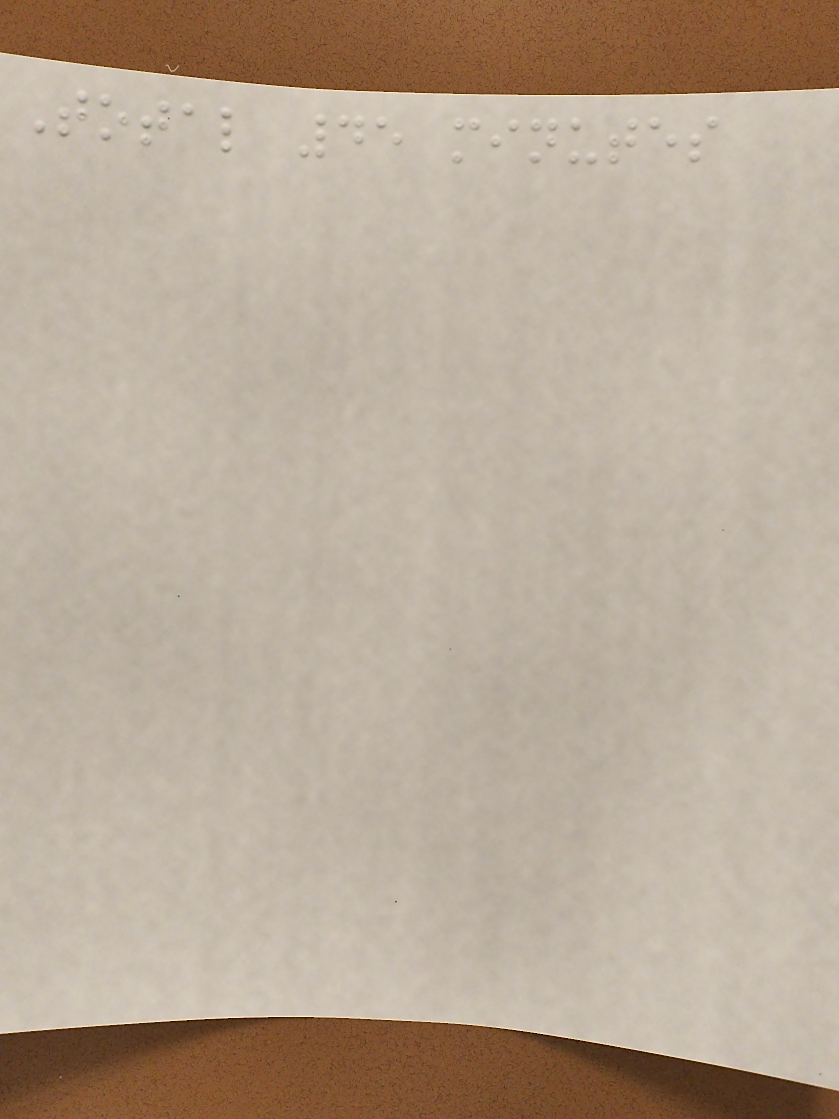Total 45 minutes
